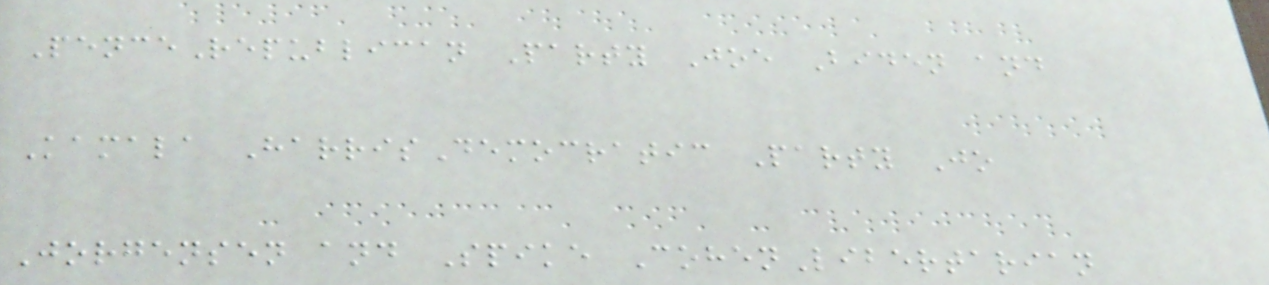PenceRepublican Party Joe Biden and
Kamala HarrisDemocratic Party Jo
Jorgensen and Spike CohenLibertarian
